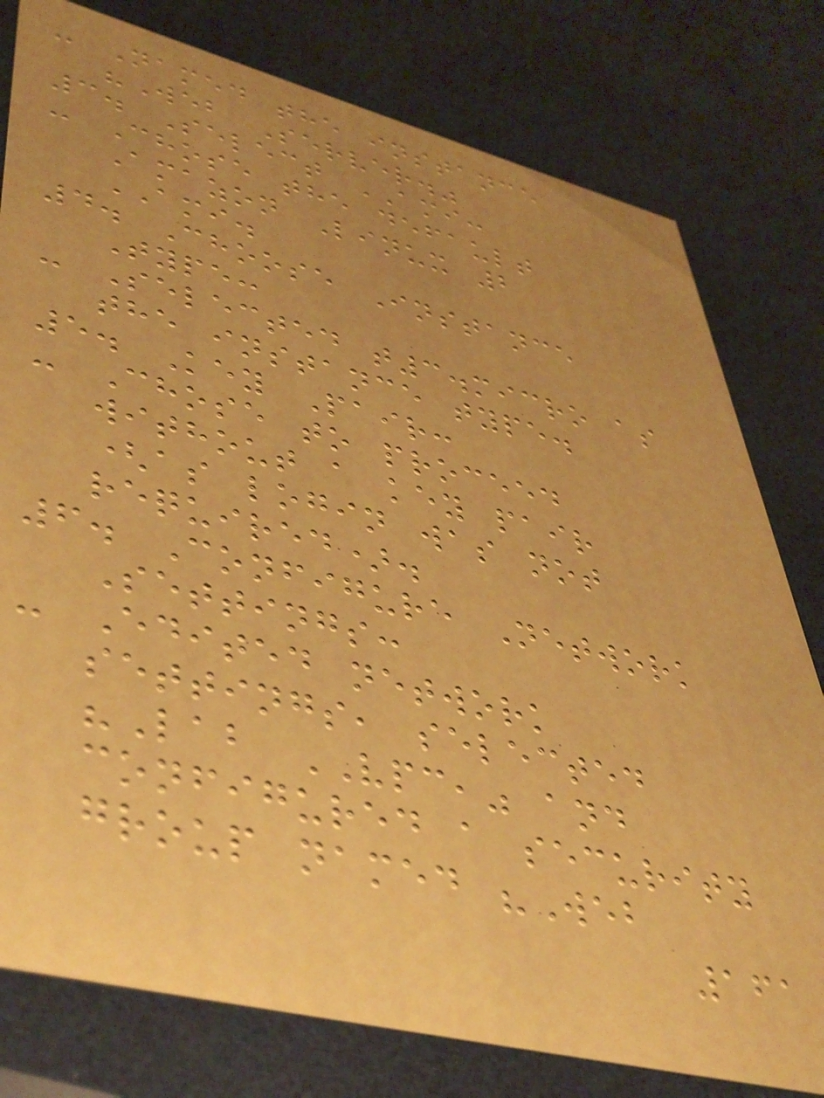- Named the instance
"Web Server."
3. Select AMI:
- Chose the default
Amazon Linux 2
AMI.
4. Choose Instance
Type:
- Selected t3.micro as
the instance type.
5. Key Pair:
- Chose to proceed
without a key pair
(as login was not
required).
6. Configure Network
Settings:
- Edited network
settings, selected
"Lab VPC," and
configured a security
group named "Web
161
